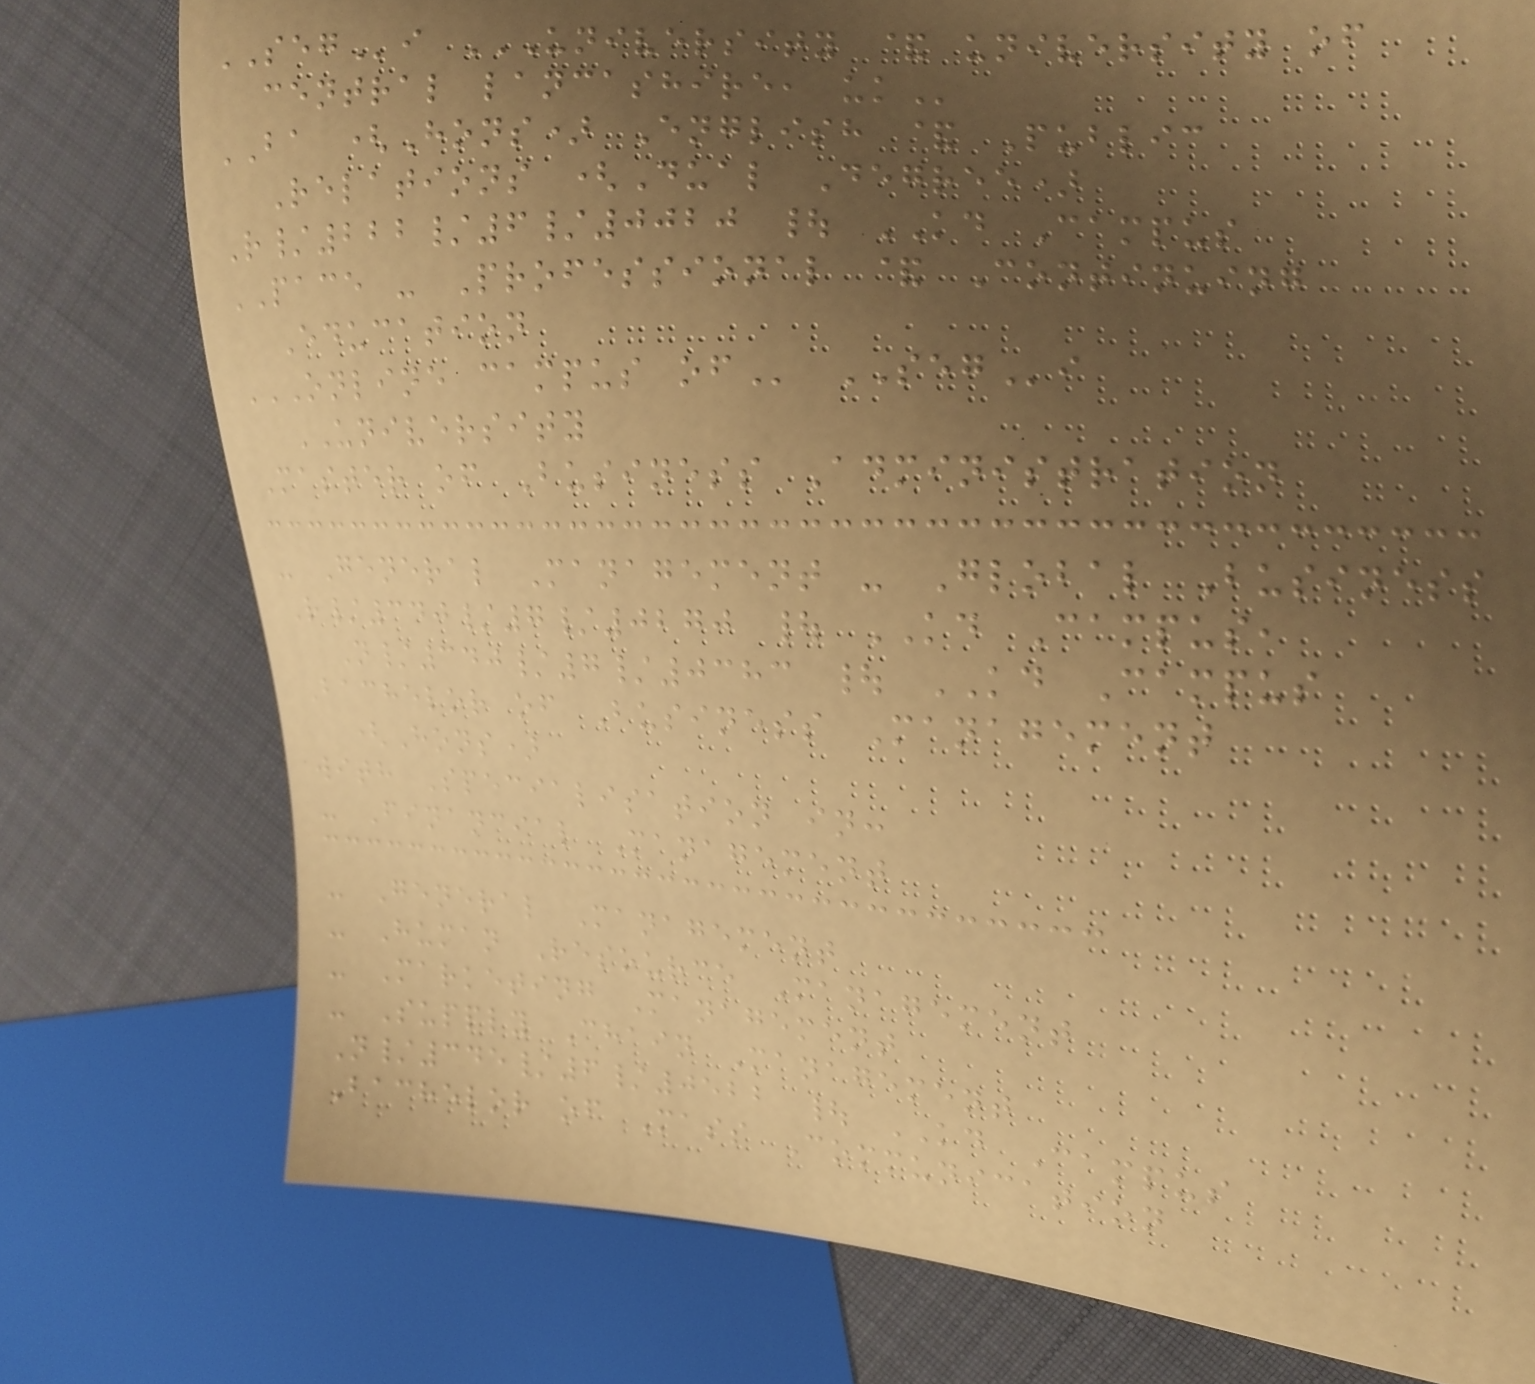SEGi UNIVERSITY & UNIVERSITY OF
CENTRAL LANCASHIRE, UK
BA (Hons) English & Public
Relations (Dual Degree)
R/222/6/0020 | KD Campus
PACE - Professional & Continuing
Education
ONLINE CAMPUS OF SEGi
UNIVERSITY
Master of Business Administration
- General Management - Global Business
R/340/7/0270 | KD Campus,
N/340/7/0383 | KD Campus
Bachelor of Business Management
(Hons)
with Specialisation in:
- Financial Management
- General Management
- Human Resource Management
- Marketing Management
- Supply Chain Management
N/345/6/0522 | KD Campus
Bachelor of Mass Communication
